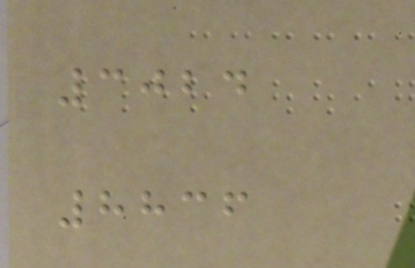3024
8836
